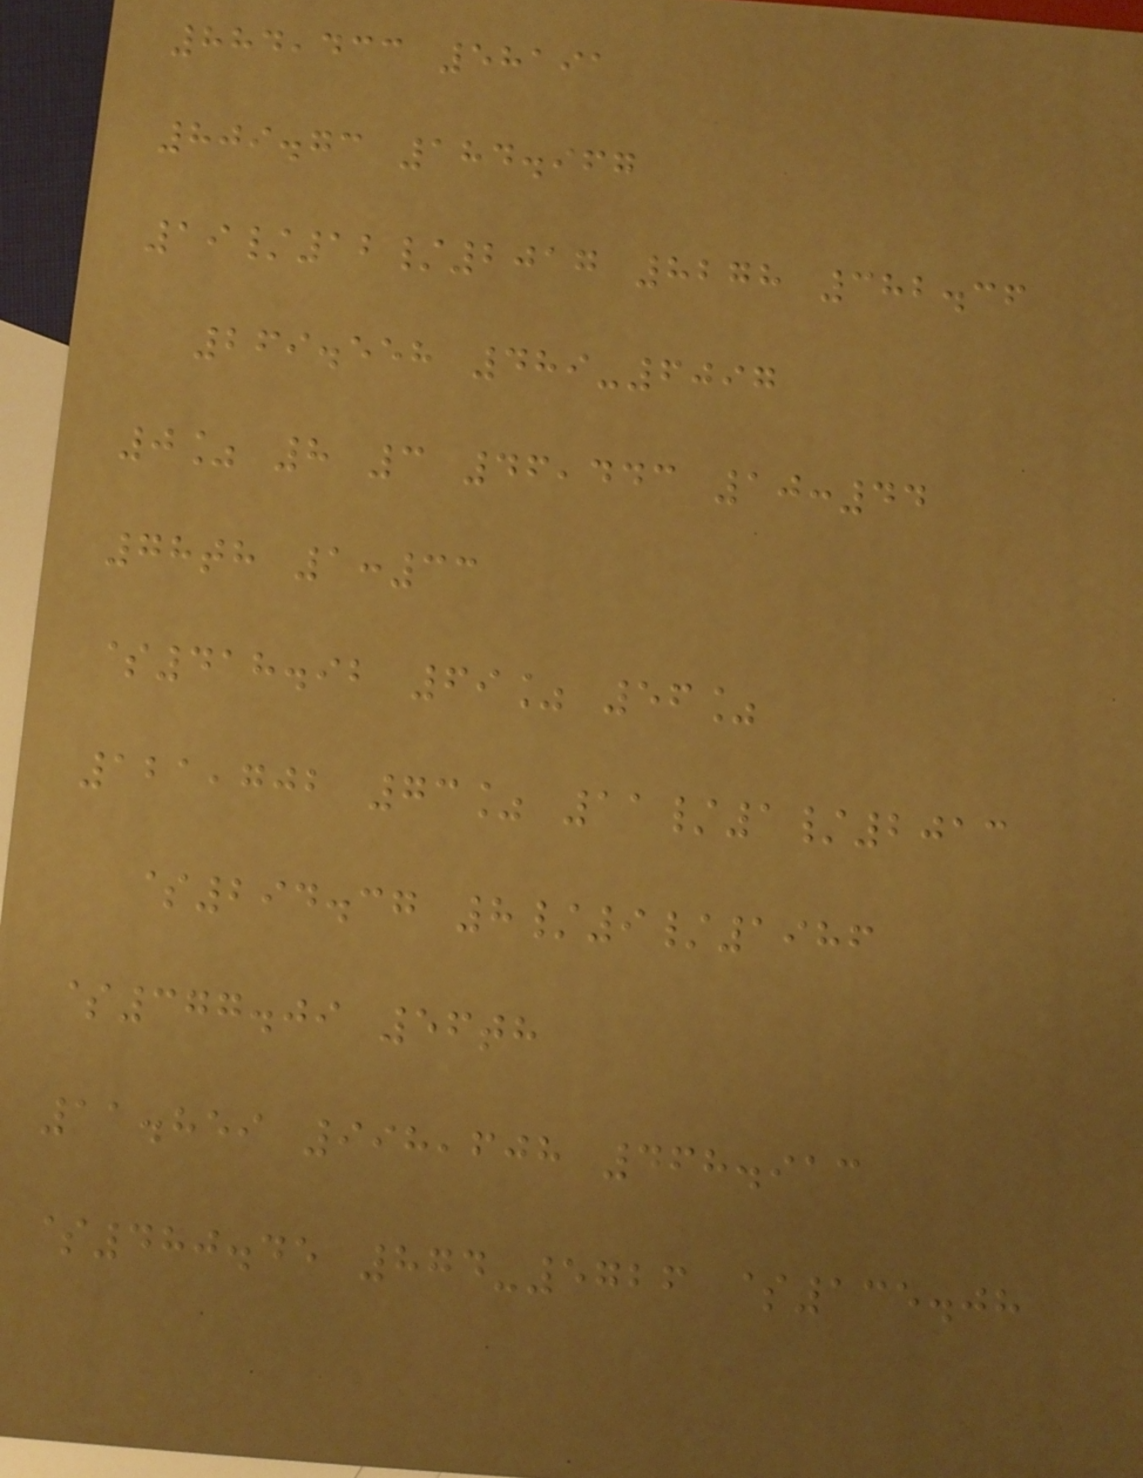884,433 58191
809.73 184.967
19/12/2017 8278 382.36
269.558 489-6097
0% 8 3 46,443 10:44
78th 1:33
$418.92 69% 56%
121,702 73% 11/1/2013
$294.37 8/9/1986
$377.09 56th
11.859 998,608 468.913
$480.45 874-5726 $135.08
